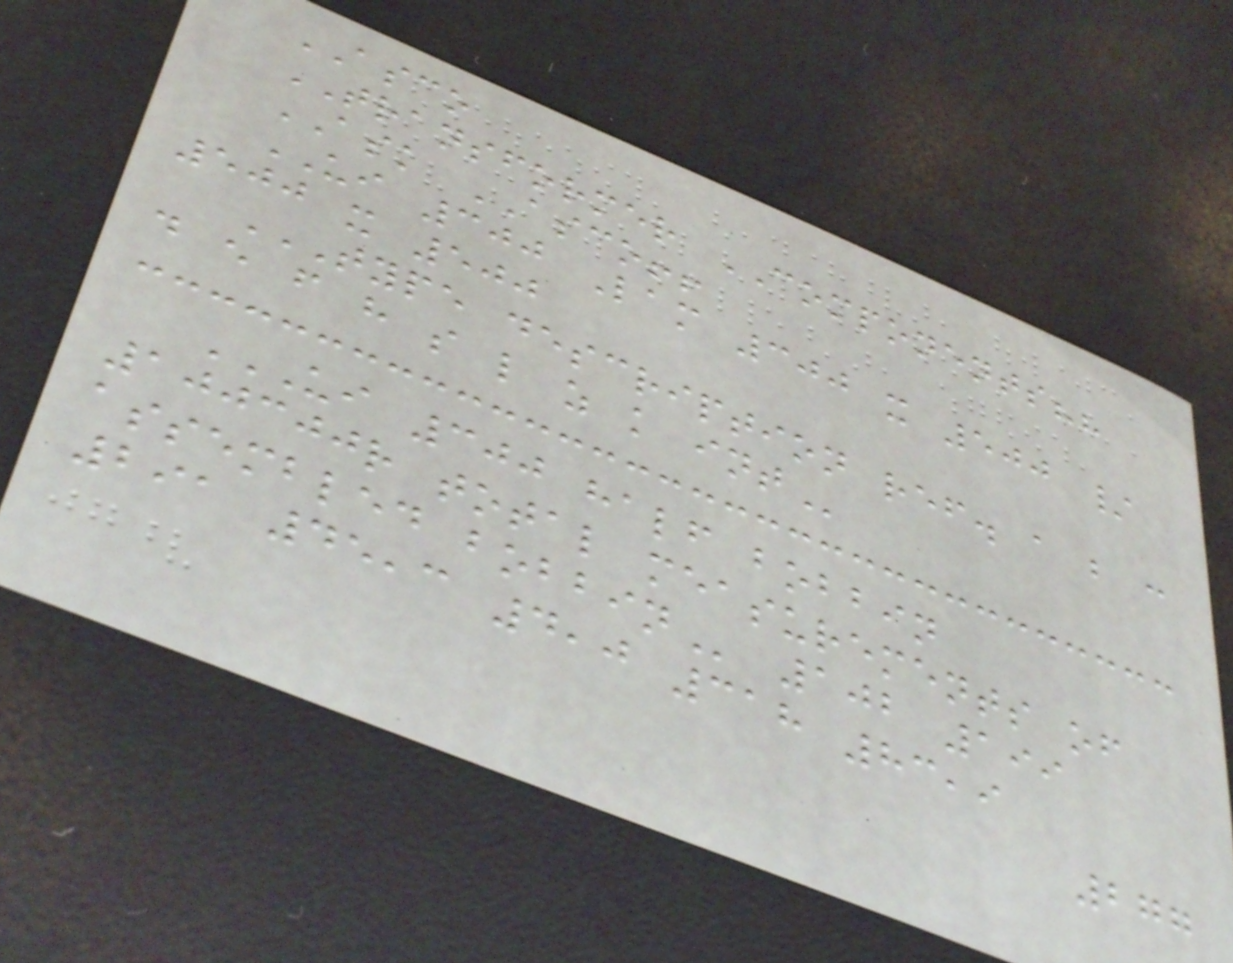ASCO
TRANSFORMER COMPONENTS??
ASK ASCO!!
UI 300 Lam 300 x 500 /
500 x 500
TYPE DESCRIPTION REF. A B C
D E F H S L Z K INT
UI 300 HALF BOBBIN
100300R TOTAL MEASUREMENTS OF
ASSEMBLED BOBBIN 102 199
291 45,3 4,0 318 83,9
277
